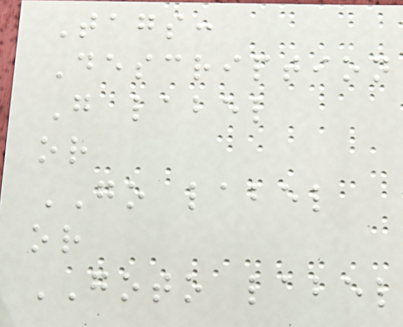Tags:
Description
G label
or
GO label
or
GOTO label
